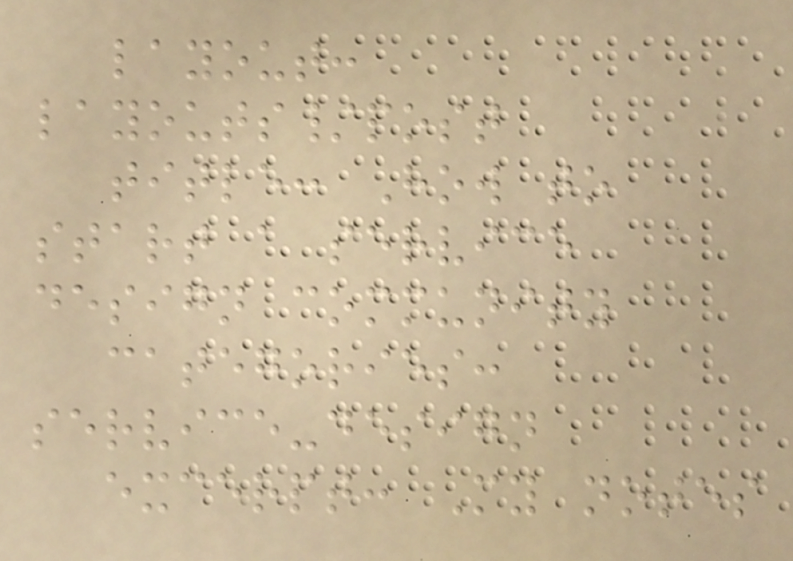layout:
layouts/post
title: How to
start a service
design community
categories:
service-design
excerpt: My notes
